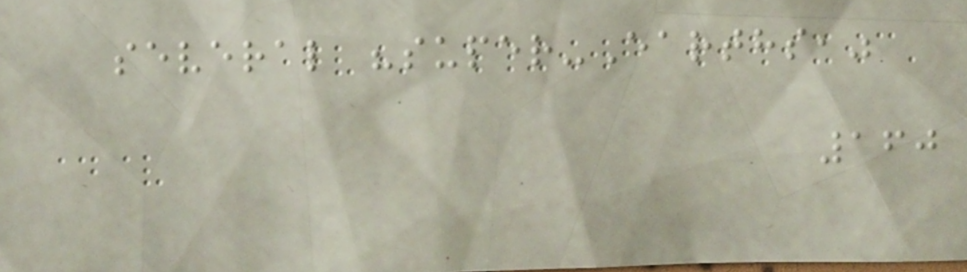several "super-Earths,"
160
